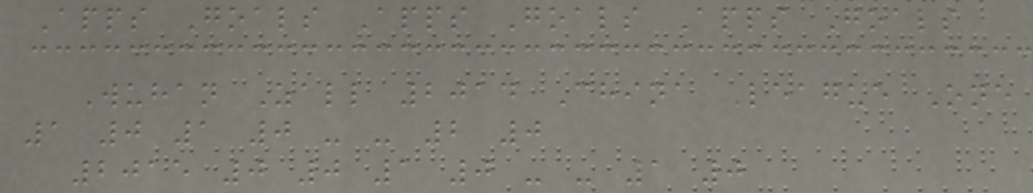Apps Goals Apps Goals Apps Goals
Wuhan Zall 2014 China League One
1 0 1 0 - - 2 0
2015 0 0 1 0 - - 1 0
